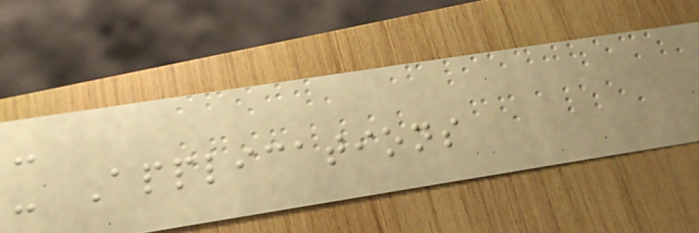-
- Applications
